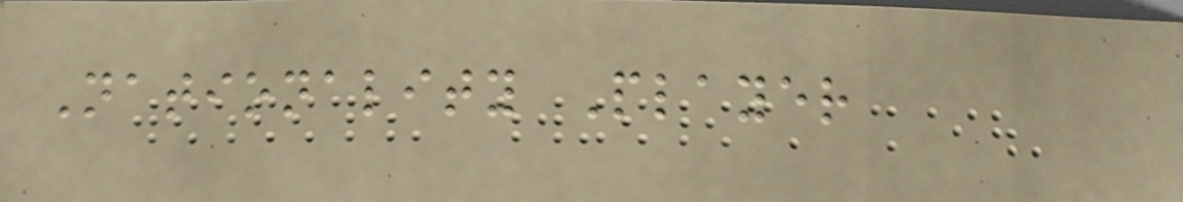Nationality Player
